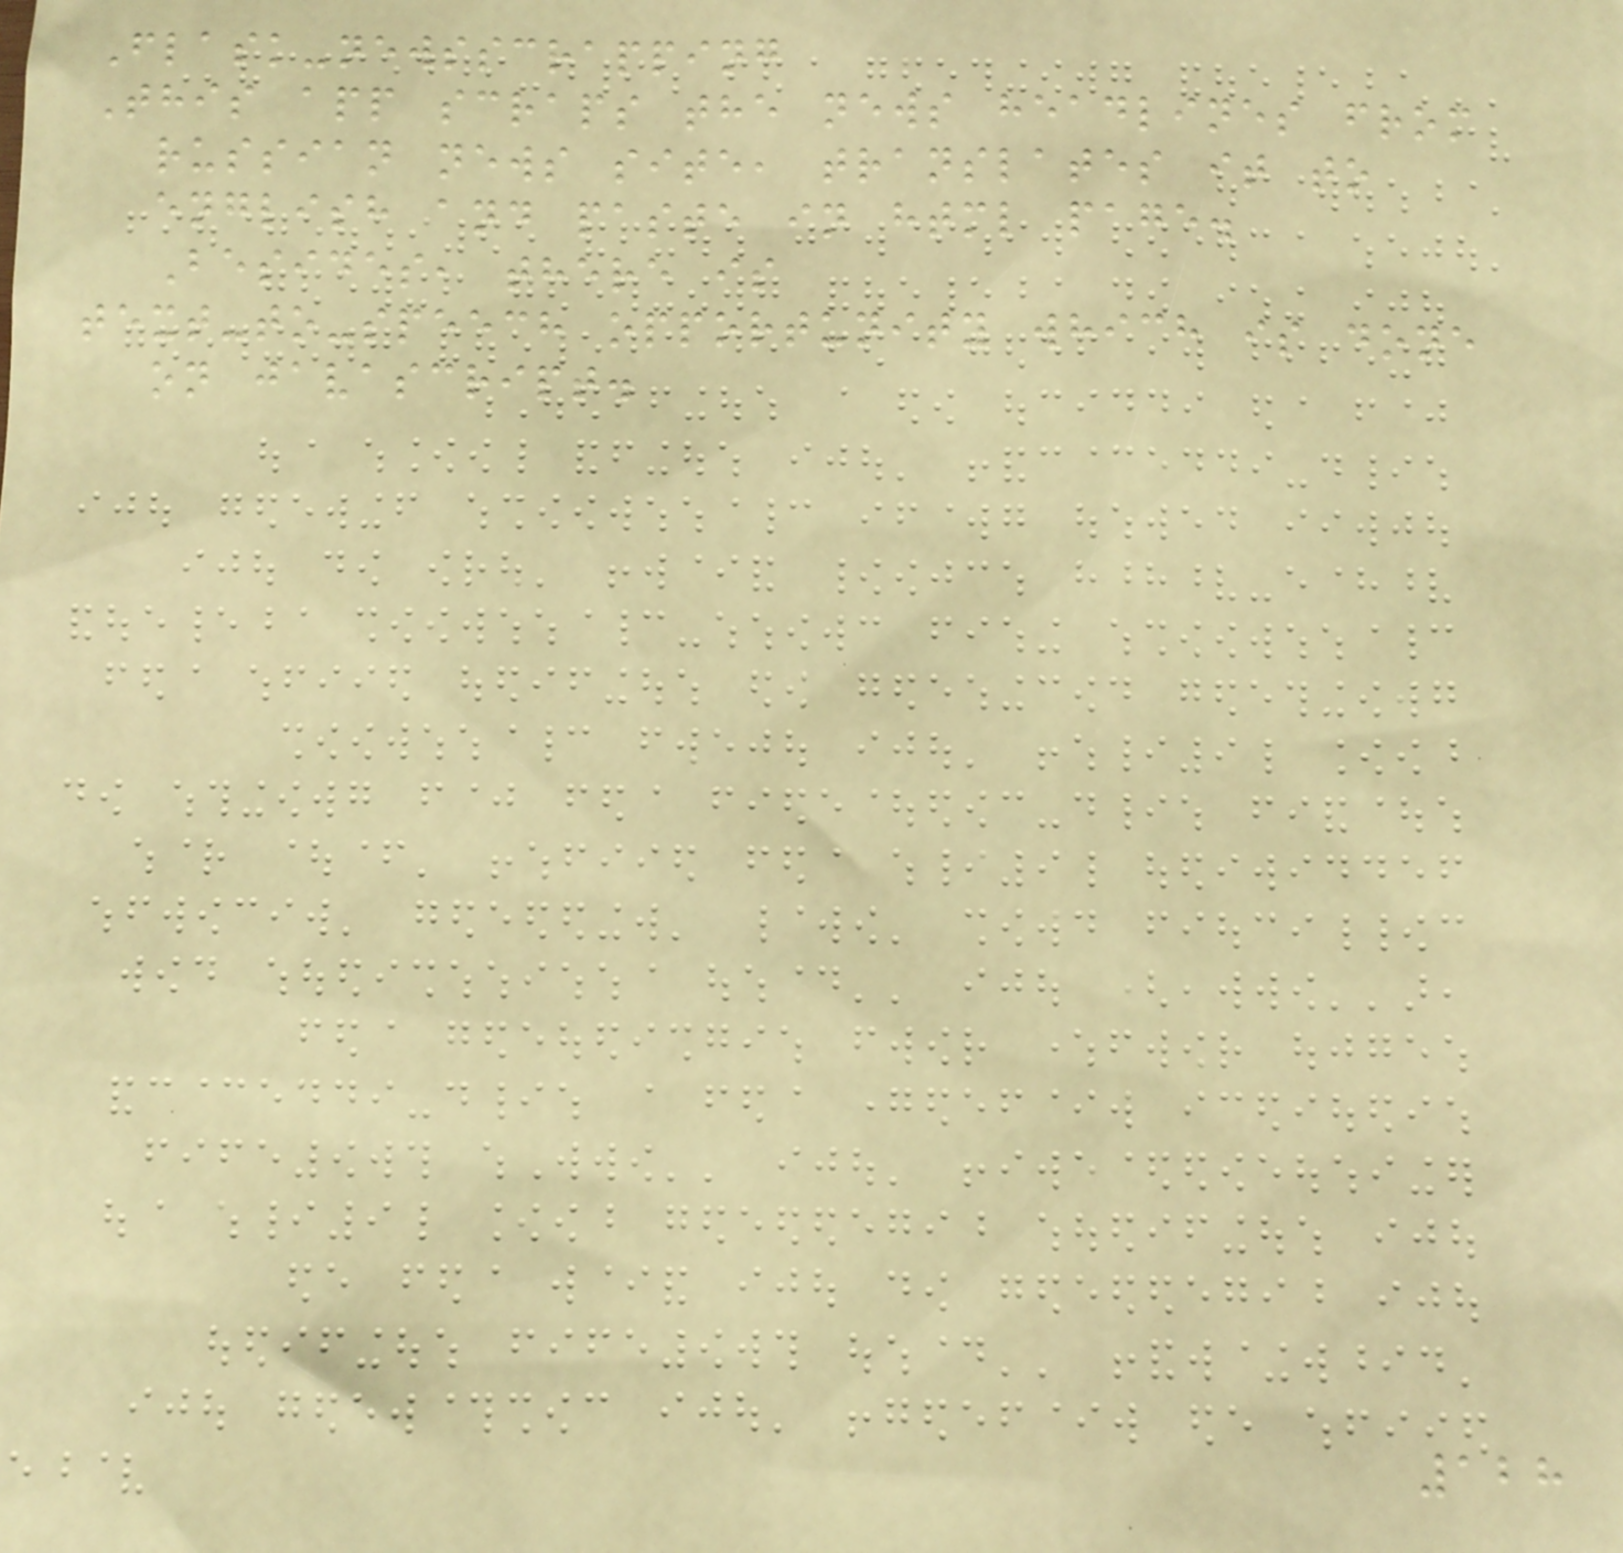Flask-newsscrapping
This app scraps the news headlines from
russian news site, translates it to
english and paste in html page.
Besides, there is
text-to-speech opportunity which is done
on javascript.
128
